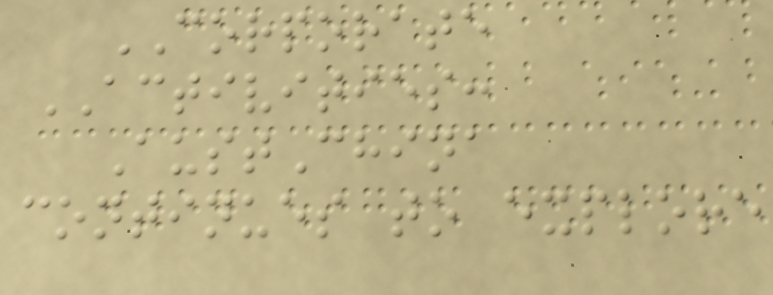CORPORATE
ACTIVITIES:
AustChina
continues to explore
